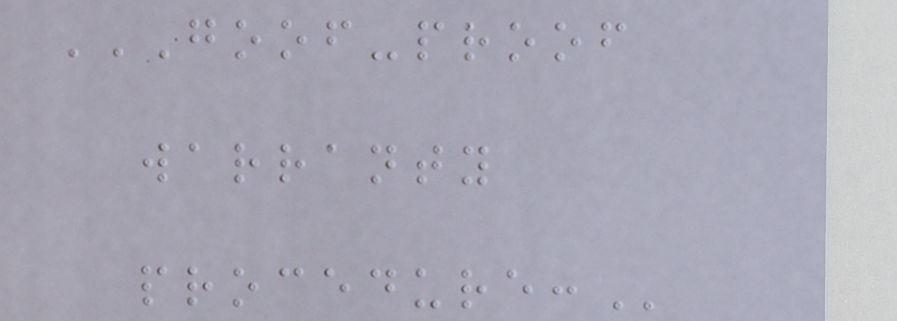GOOF-PROOF
WARRANTY
PROCEDURE:
